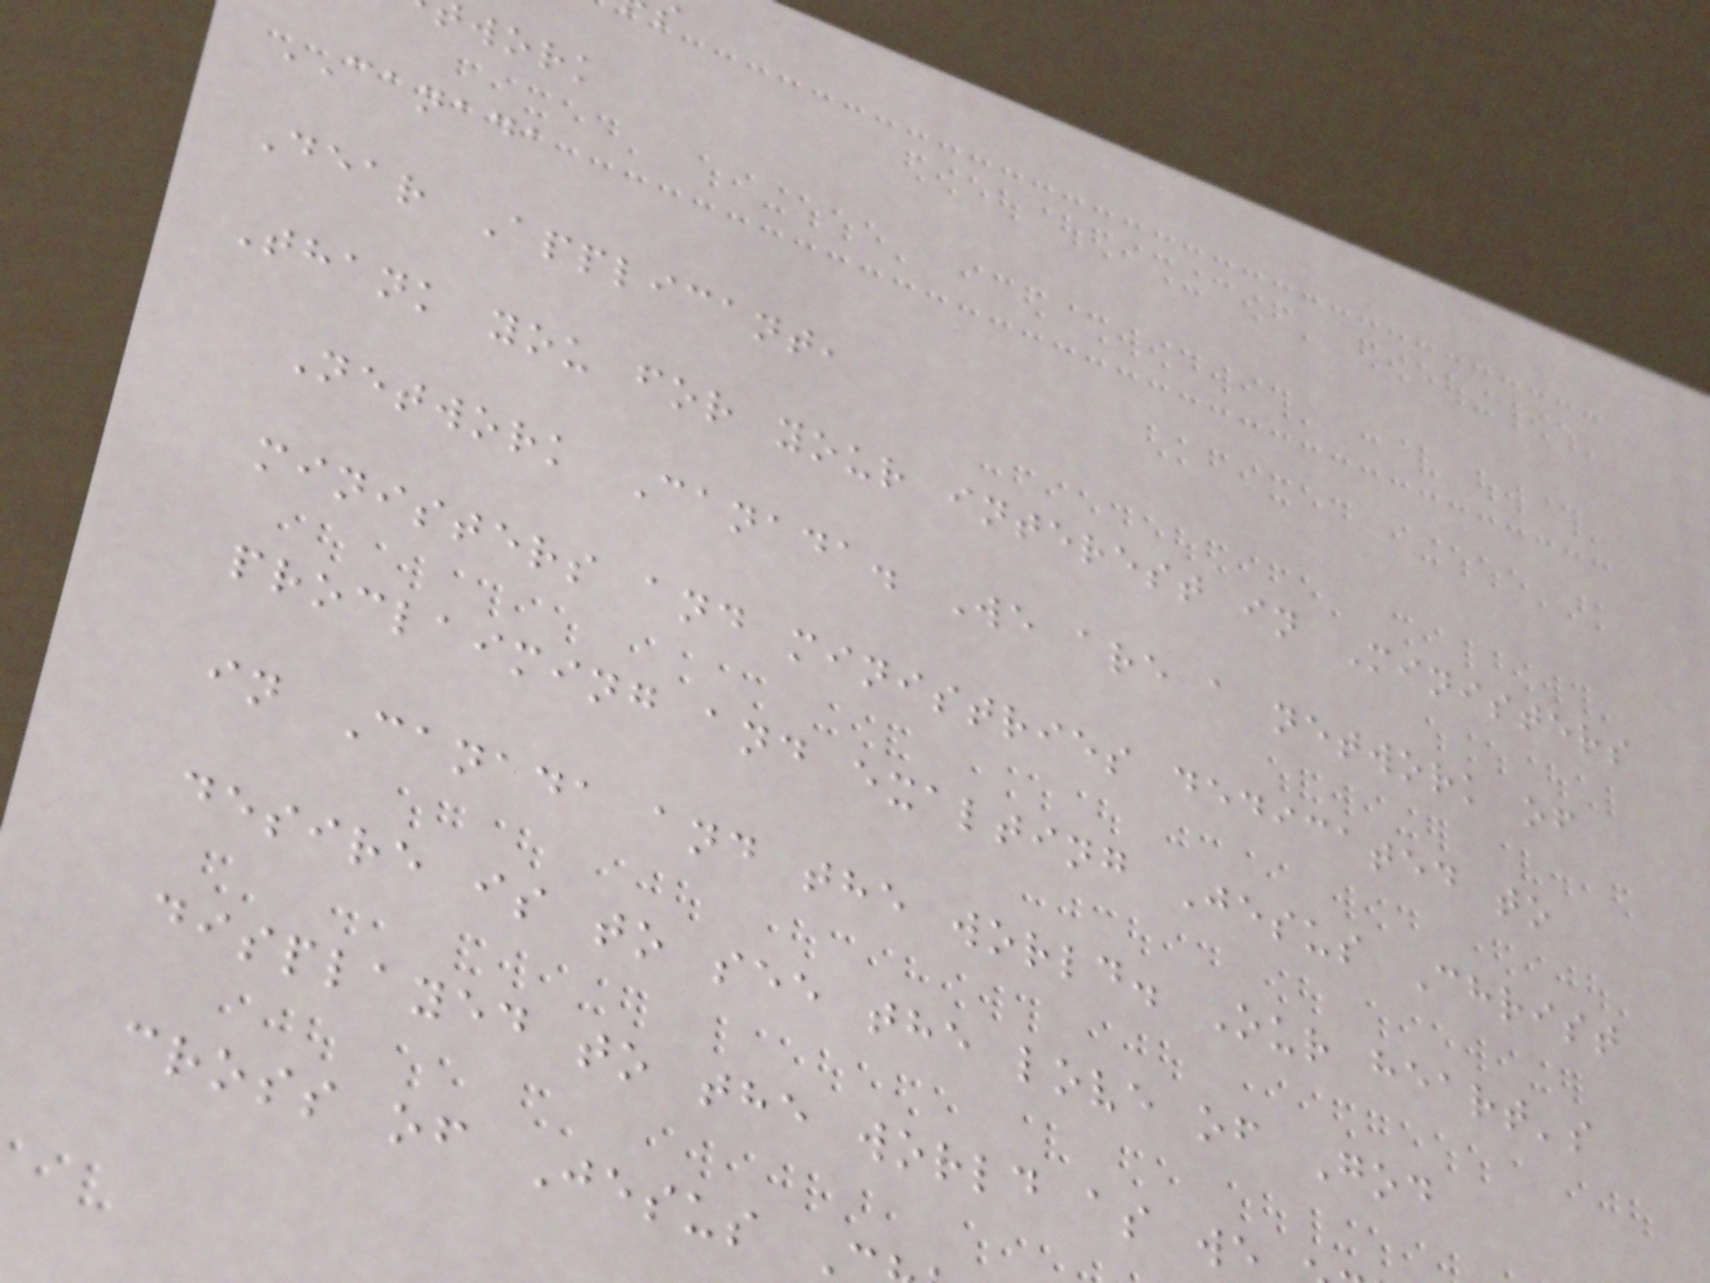work
CANADA
Dear Applicant,
Thank you for your interest in Ministers
Network Canada. We are a network of
ministers and ministries dedicated to
proclaiming and exalting Jesus Christ
in Canada and the world. Our heart's
desire is to see the love of God
displayed to the world as we
cross of Jesus
